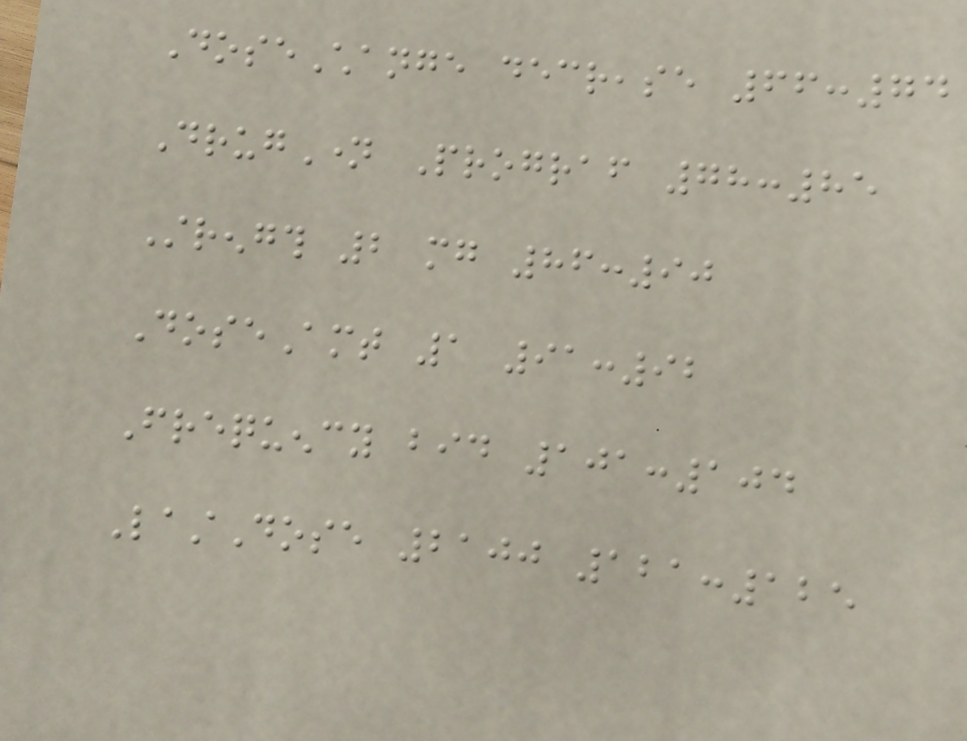DoseChange decrease 66:74
DrugName Prograf 78:85
Strength 2 mg 86:90
DoseAmt 1 91:92
Frequency bid 101:104
LastDose 2100 121:125
